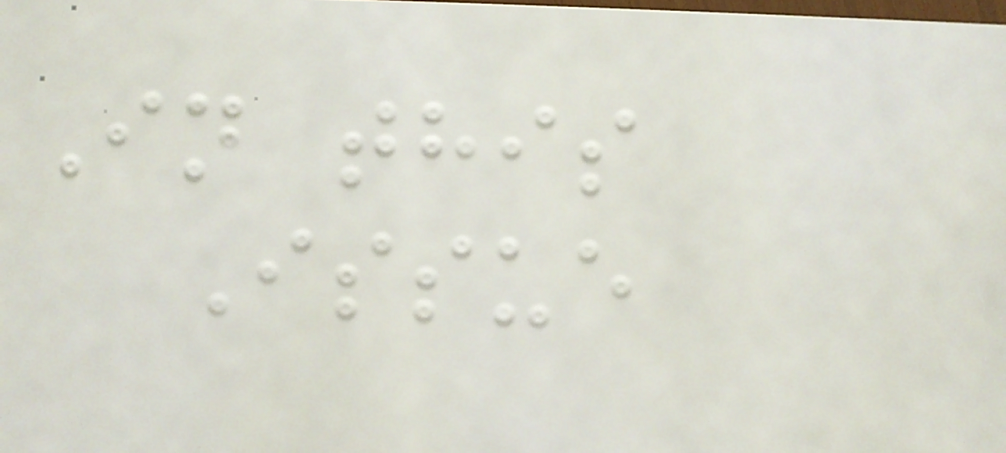In this
Issue
